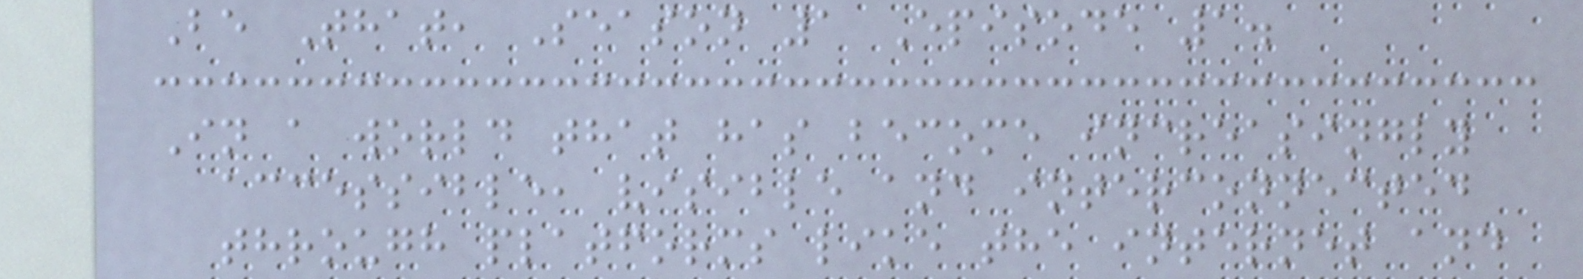Be That, Season 1 Episode 1.
In a world that has become increasingly
accessible, visible and interconnected
through platforms like the internet and
